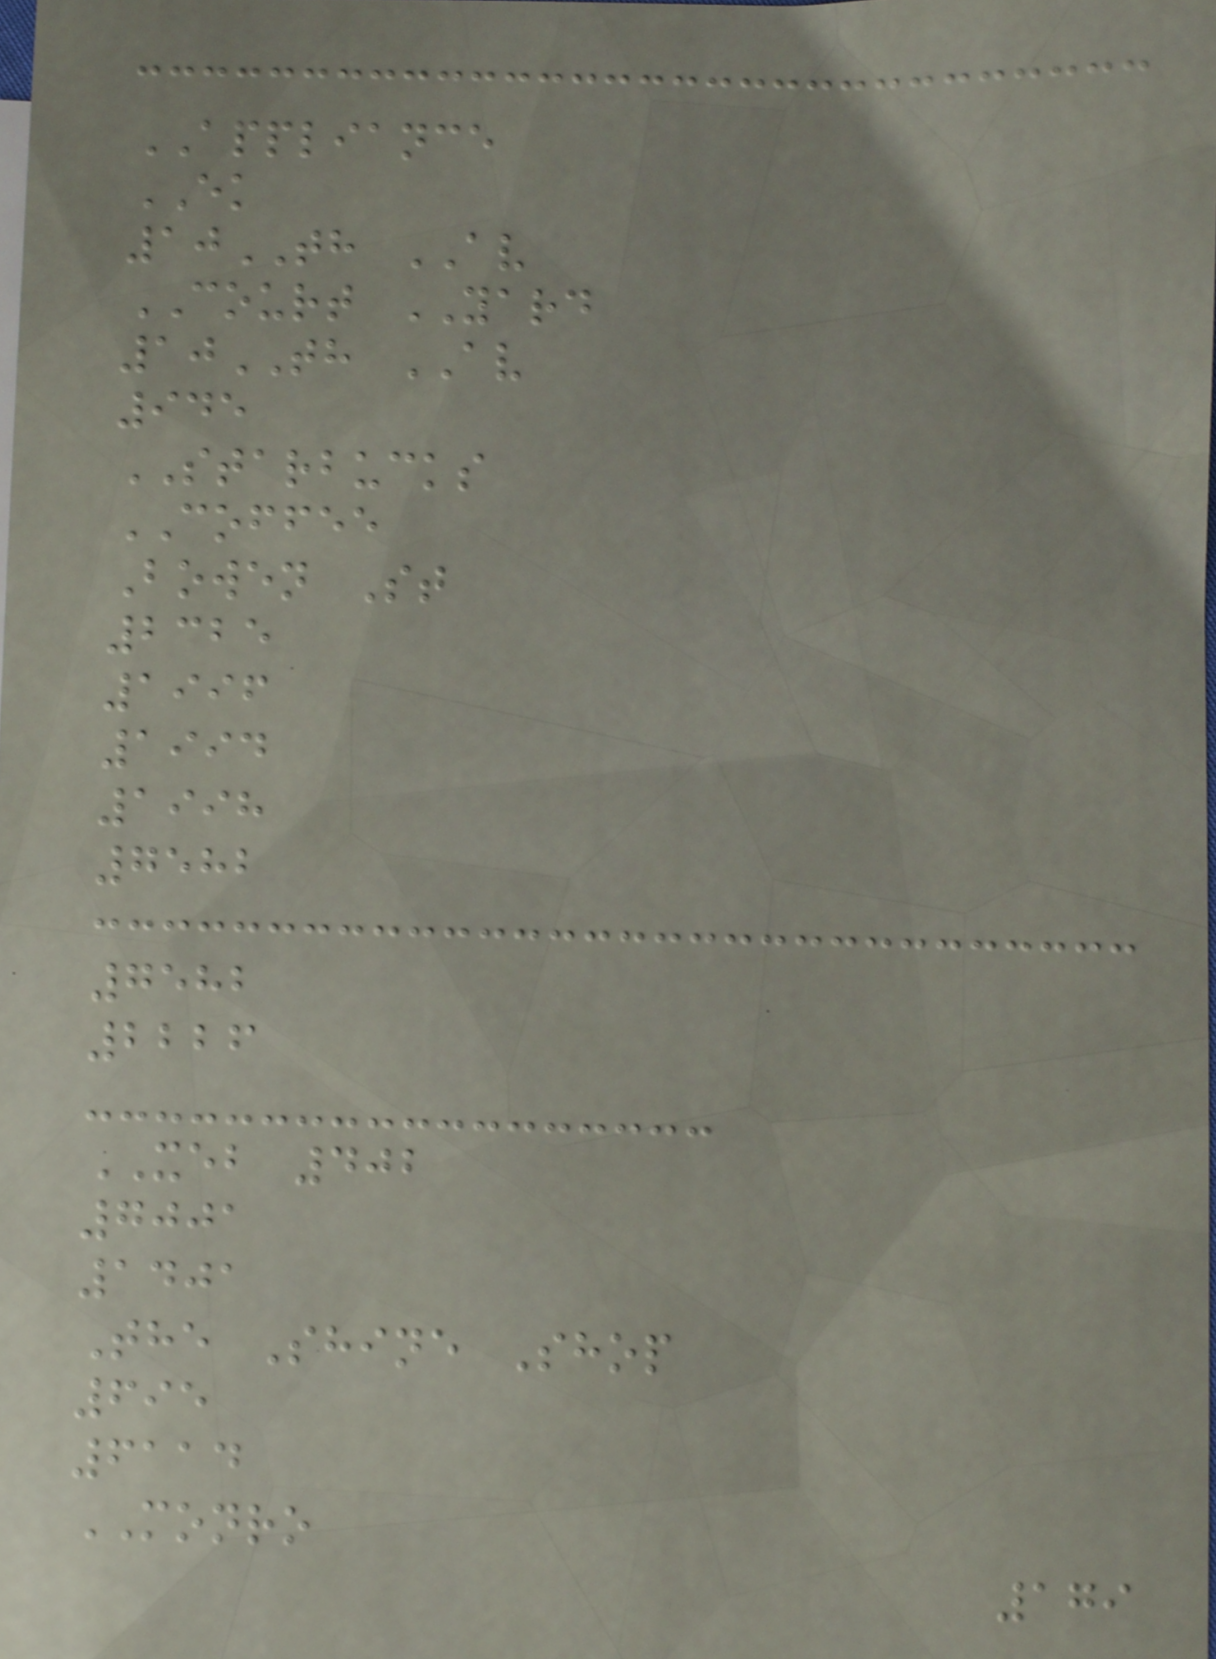APPLIANCE
EK
10TH AV
COURT YARD
10TH AV
945
STARBUCKS
COFFEE
Bowen St
2325
1996
1994
1998
7582
7582
2226
XEB 402
7001
1401
The Shine Shop
695
6114
MONRO
179
